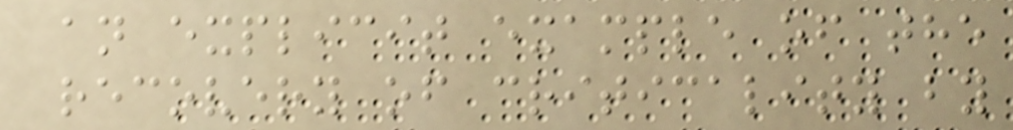an explicit example of the
recovery of criticality by
